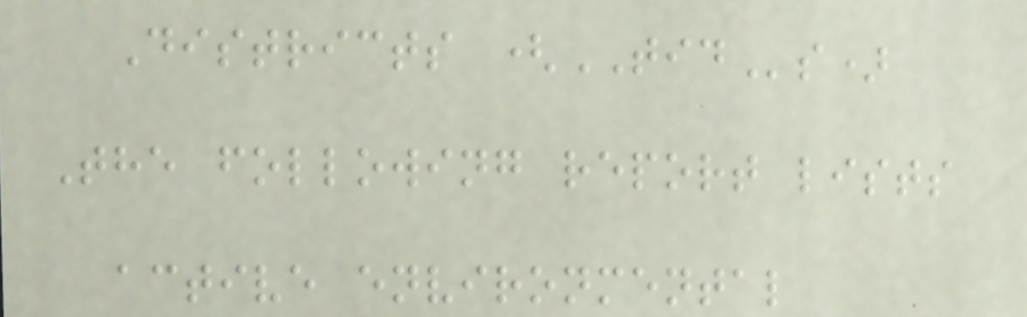Districts (TIDs)
The following report lists
active environmental
